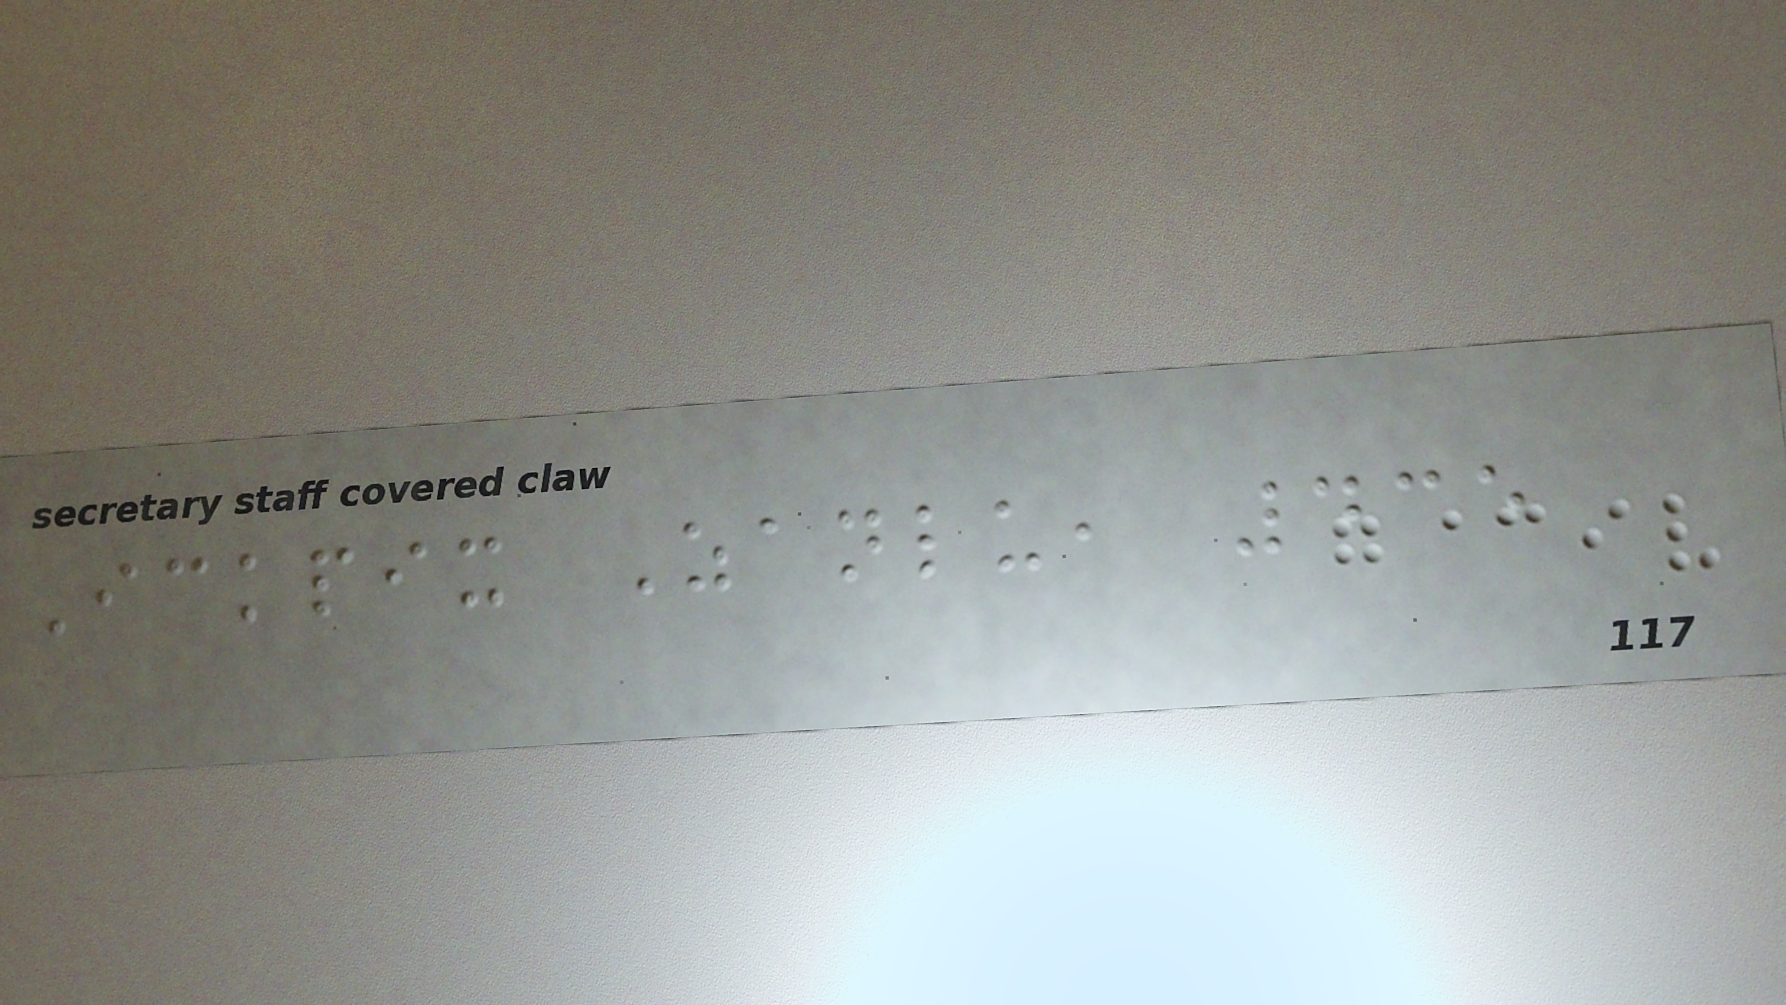Ickpix Zanlu, 435
